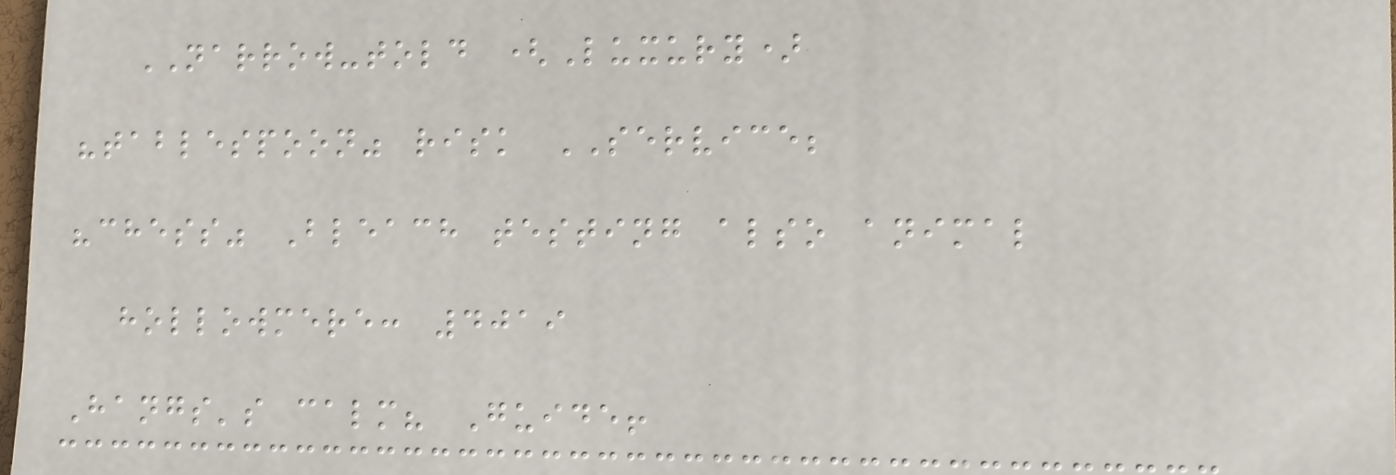NARROW-told (Luxury)
"tablespoon" risk SERVICE;
"chess" Bleach testing also animal
hollowmere: 4019
Hangs's calm? Guide!
